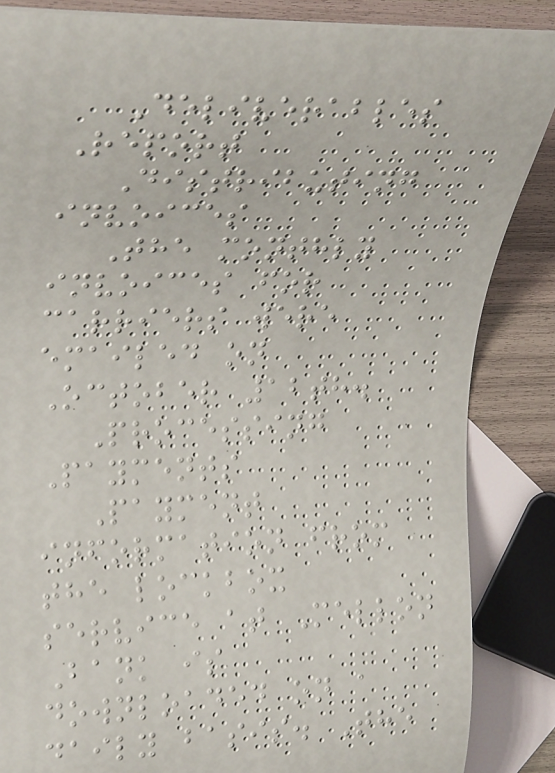Deliverables
Report
Distributing
invoices
The monthly
invoices for
carriers were
emailed on
October 12th.
Processing
Payments
Payment
information from
the lockbox
service at Mellon
Bank is
downloaded on a
daily basis. The
